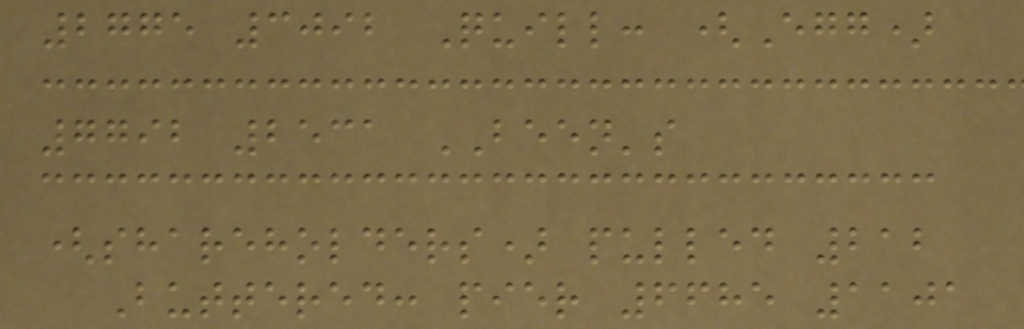2775 3092 Quill: (Egg)
7792 2531 BEEN's
(shareholders) pulled 212
Buttered: pier 6685 1101
